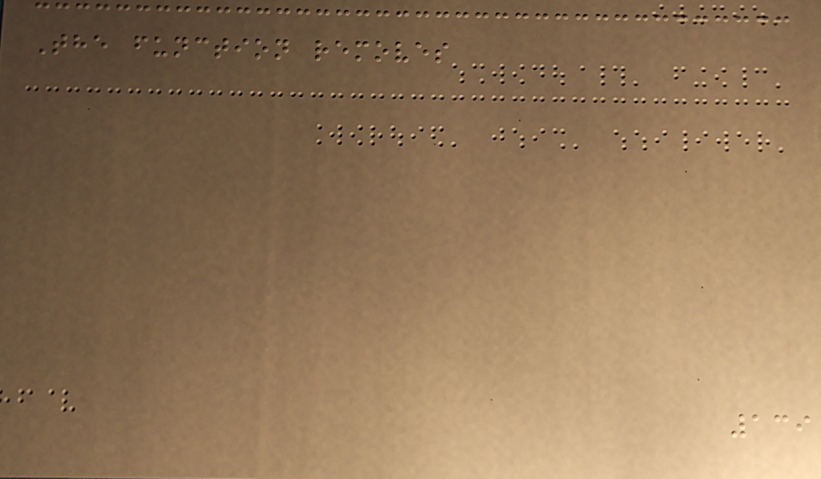The function removes
139
